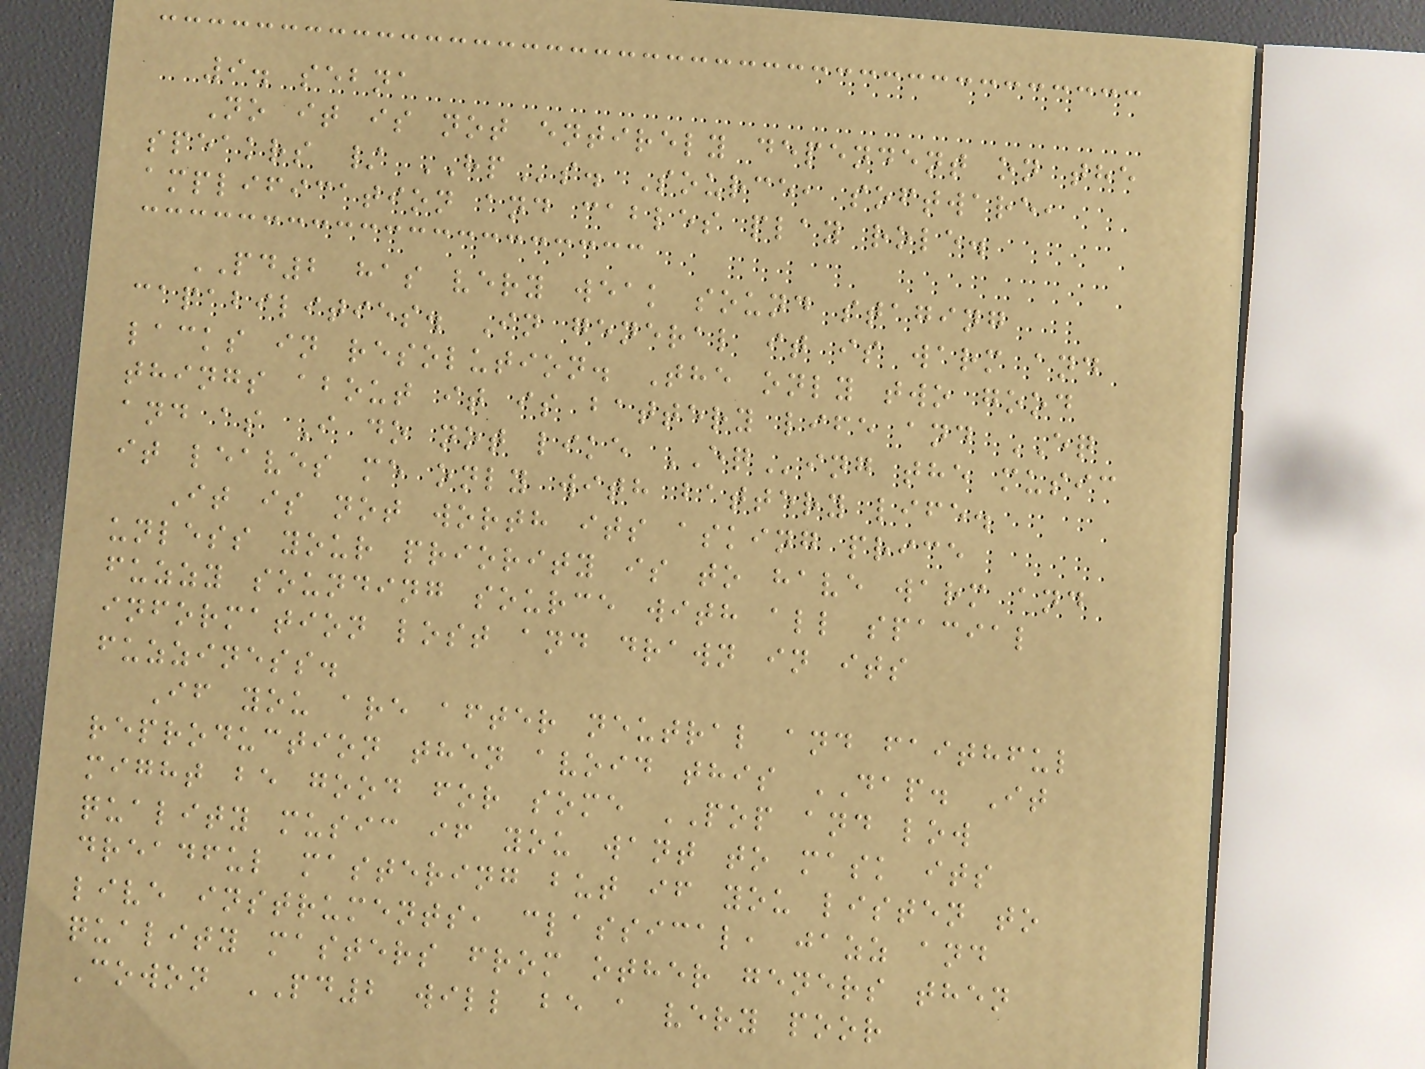9. sebna
No it is not entirely dependent on the
speakrs / HPs. Source, software,
amplification and cables play role.
PD2 has very weak sound staging
capabilities. In general it is warm and
lacks in resolution. The only two good
things about it is battery life and EQ
and as I do not like EQing the music
it leaves me only with battery life.
It is not worth its asking price
unless your priority is to have warm and
fuzzy sounding source with all spacial
information lost and drawn in its
fuzziness.
If you are after neutral and faithful
reproduction then avoid this DAP. It
might be good for some POP and low
quality music if you want to mask its
dreadful mastering but if you listen to
live instruments, classical, jazz and
quality masters from other geners then
Cowon PD2 will be a very poor
